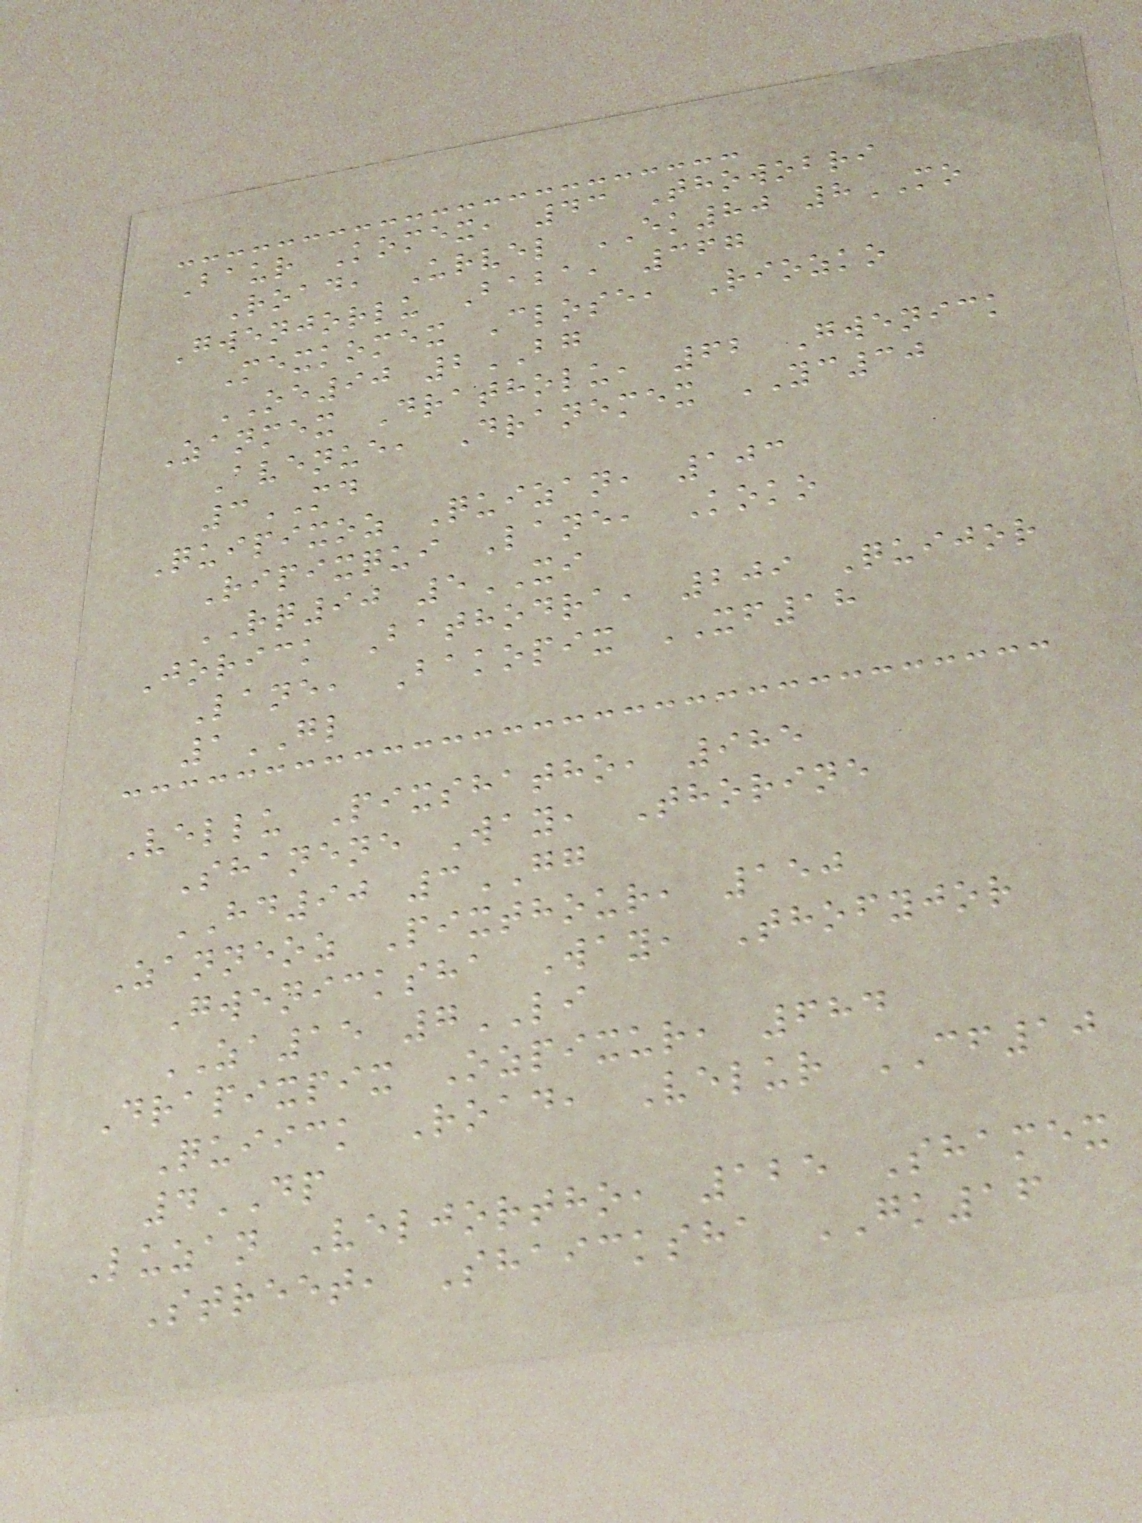Baur Komex, 43 Thowobri
Road, Urvel EK80 8MO
Gwenjorlu Baba, 367
Mexkomex Close, Riozko
OE90 2BG
Zanmex Dratholu, 62 Gwenick
Avenue, Dranemex YC30
3MD
Quipixoz Quizan, 103
Ripixqui Lane, Koko
RQ90 5XI
Jorick Bathodra, 209 Quijor
Lane, Bakopix XF18
1GL
Vellu Pixshatho, 985
Shanene Way, Thorine
HD90 3GG
Zanneoz Pixthour, 150
Gwenicksha Way, Thofyjor
ZA15 7LI
Drapixpix Ozpixur, 684
Quiick Road, Velur CF10
4DP
Luzan Veljortho, 125 Shamex
Street, Shaicksha GK16
